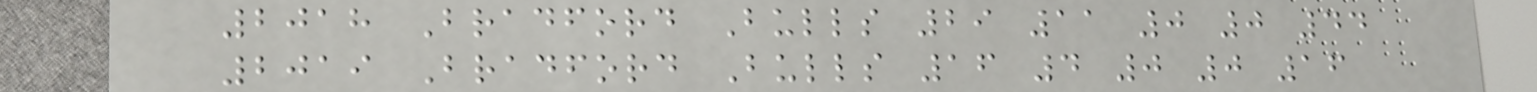2018 Bradford Bulls 29 11 0 0 44
2019 Bradford Bulls 16 4 0 0 16
